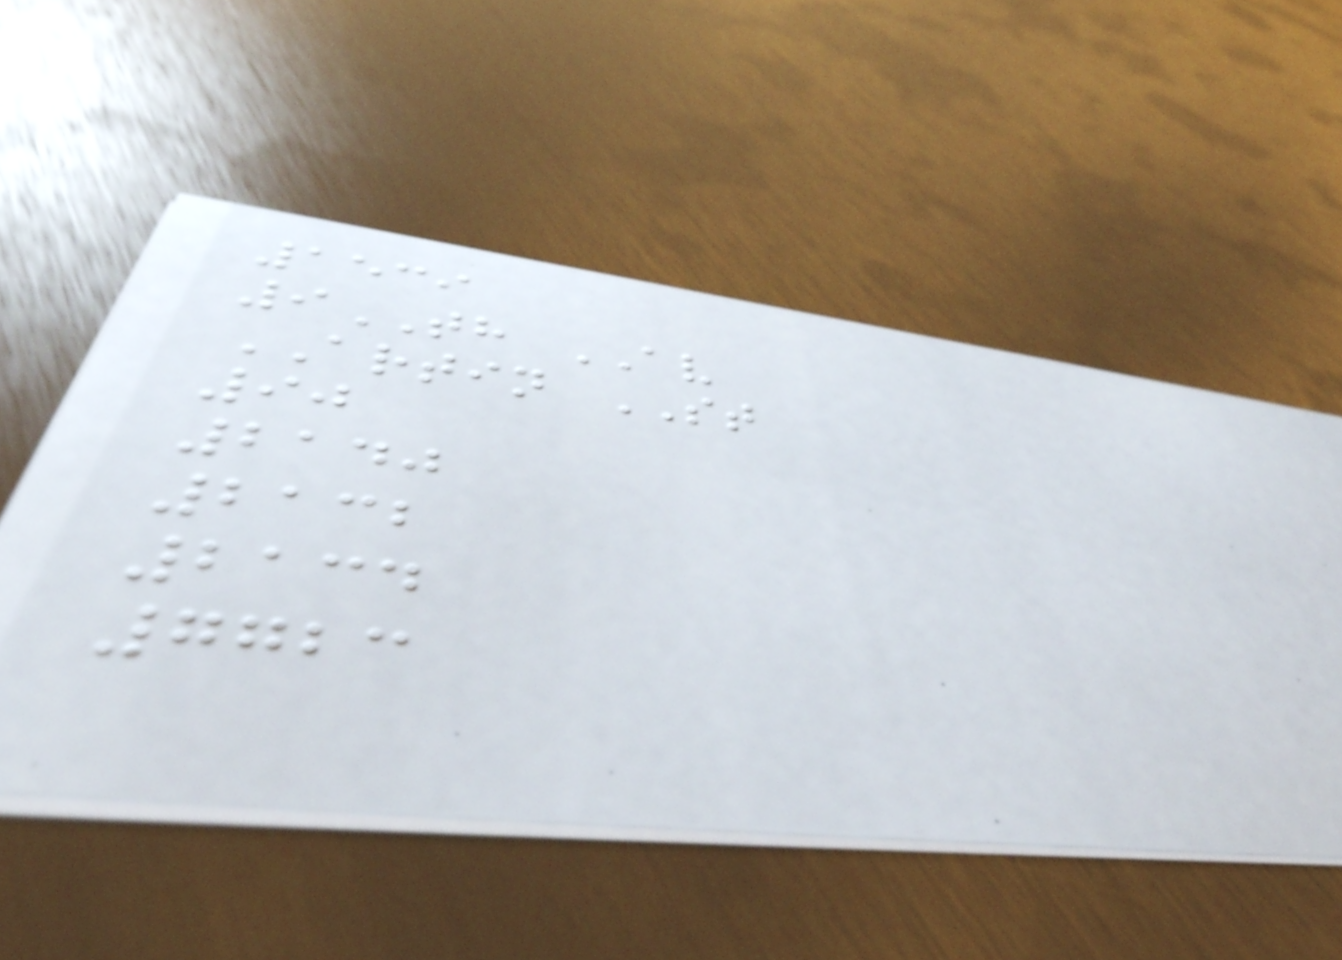1539
9TH AV
ARTIN ST
90
2140
2132
2134
7723
